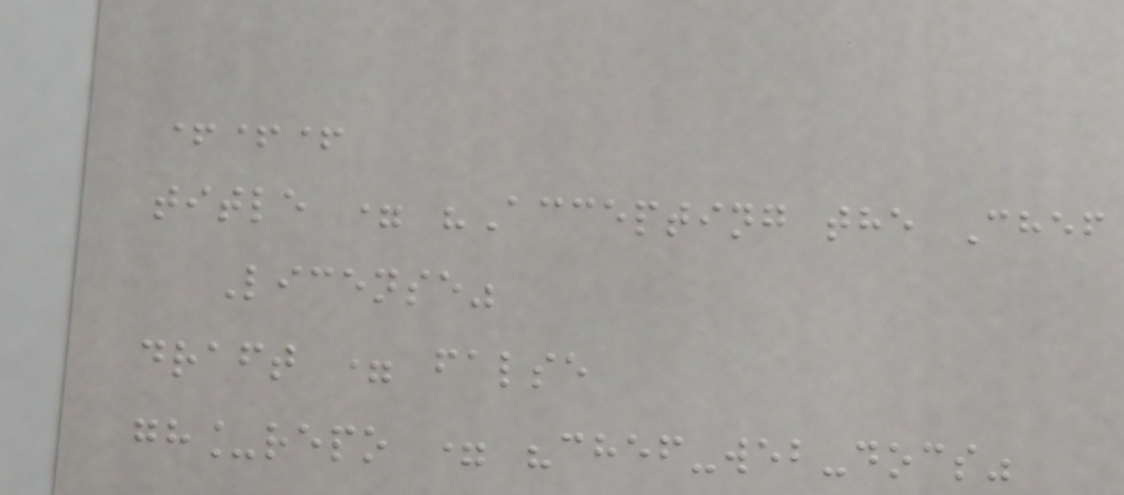+++
title = "Accepting the Chef
License"
draft = false
gh_repo = "chef-web-docs"
